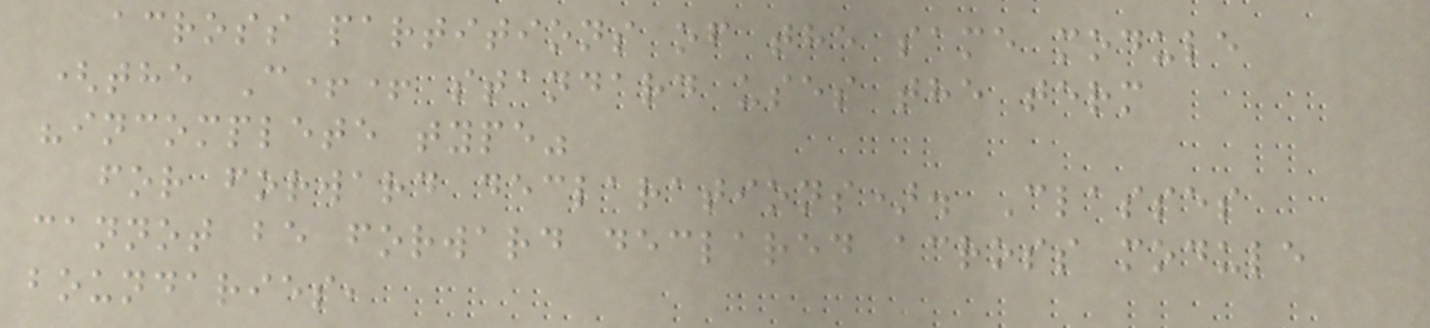across partitions of the same module
(the C++ standard uses the term
"incomplete type"
for forward declarations). Classes
cannot be forward declared across module
boundaries,
